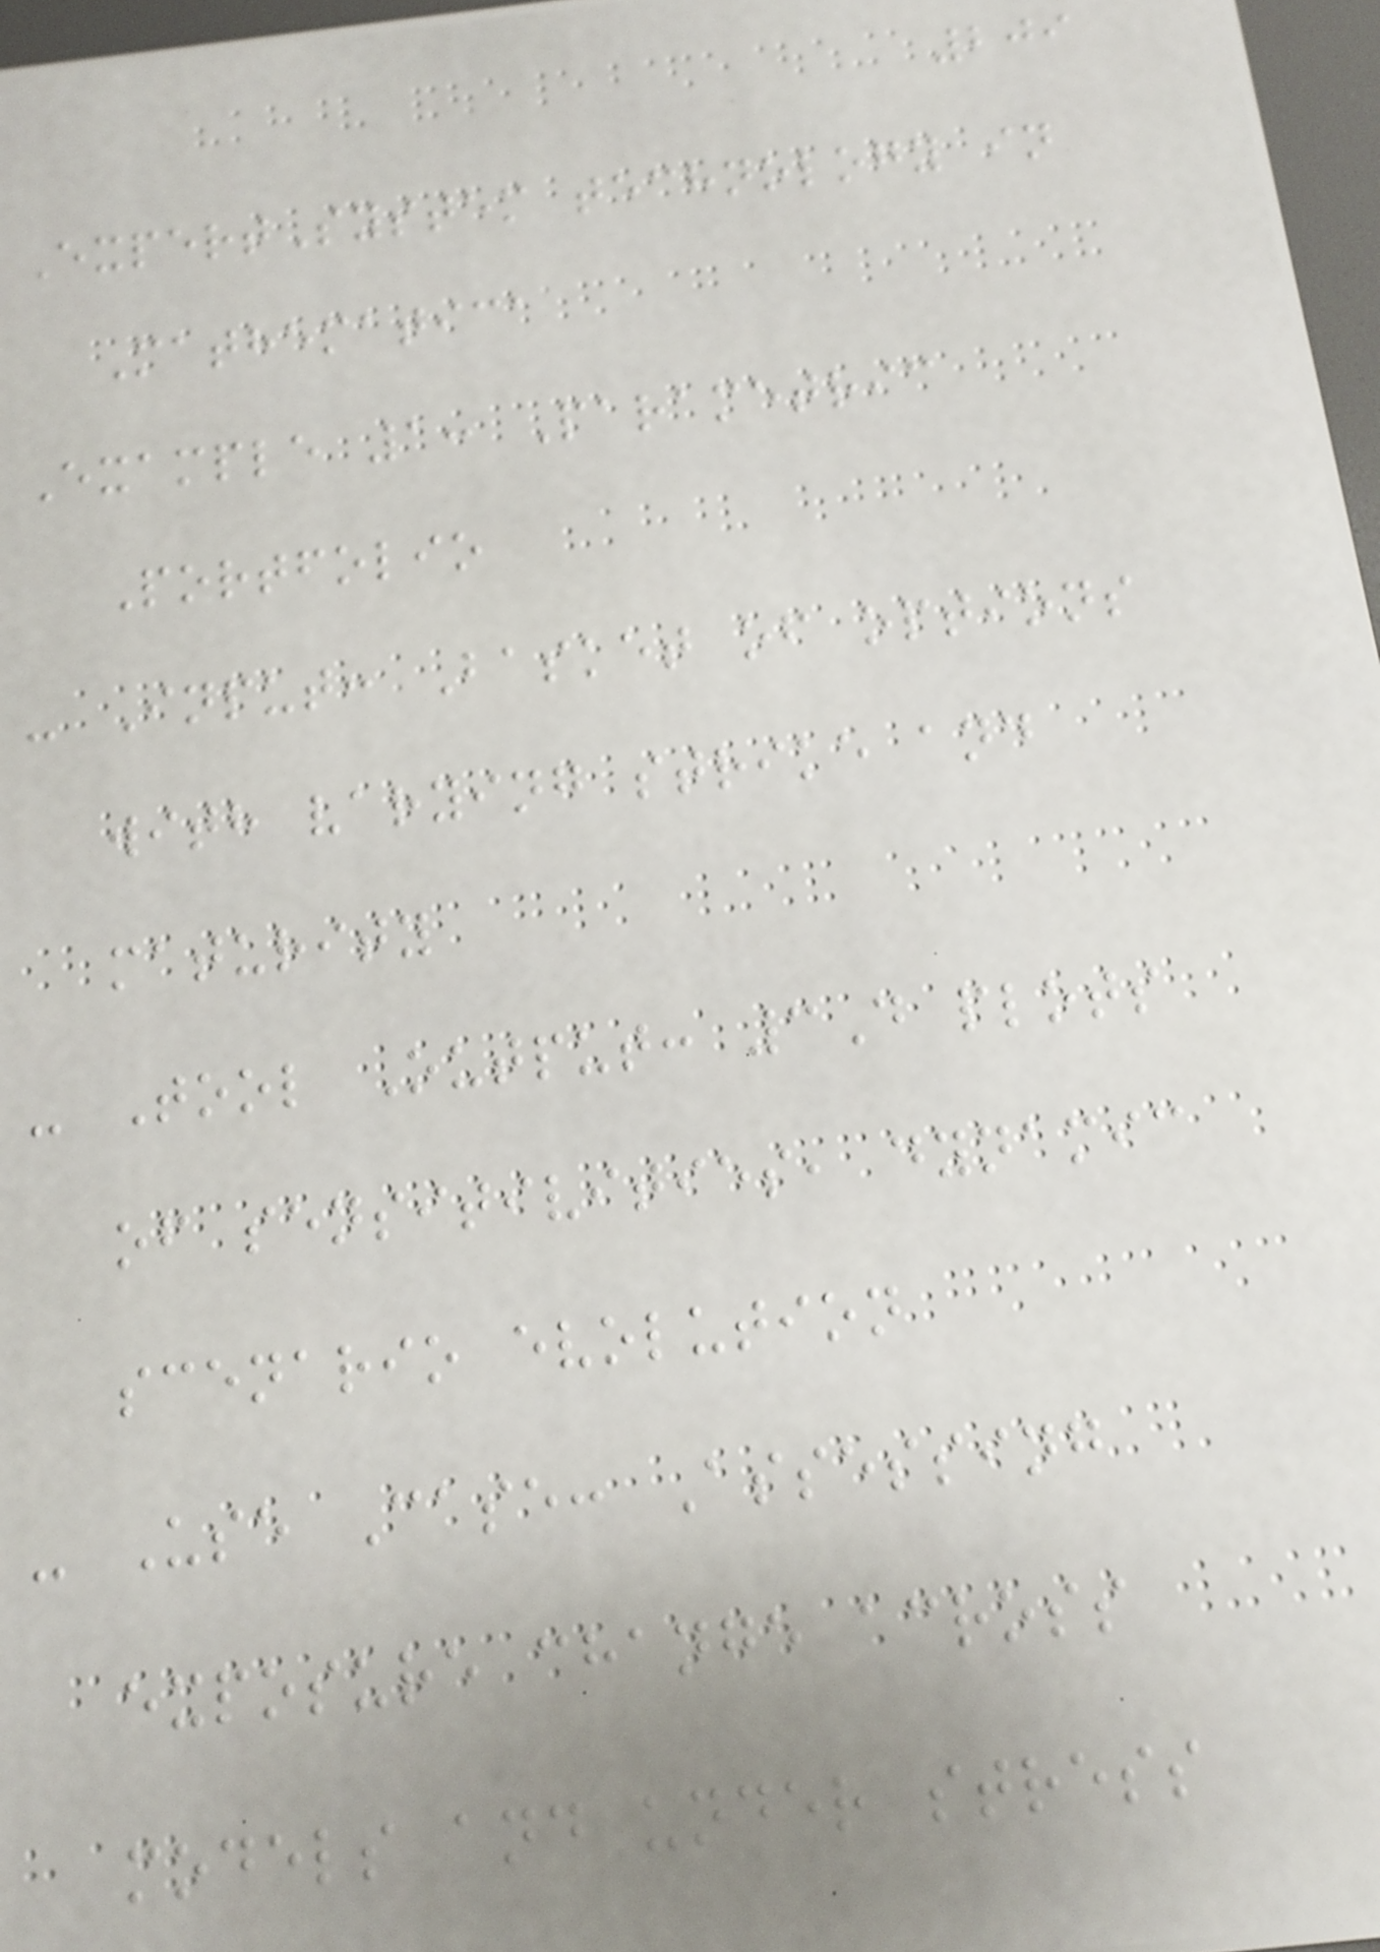209
ExpertSystem technology in
Mathematica
Example 1: Parametric
Portfolio
- Input: Basket of options
with varying strike and
maturity
- Tool Output: 3D plots
of sensitivities, dynamic
scenario evolution
- Use Case: Assessing
exposure change across
models and under stress
